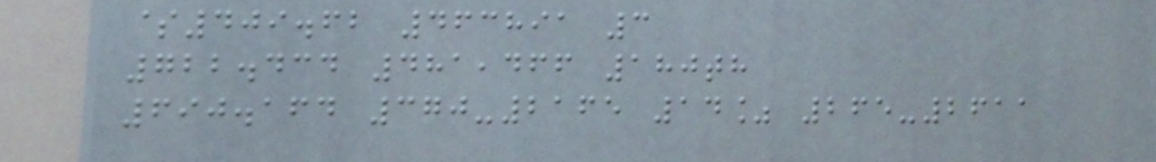$409.62 463891 3
722.434 481,466 180th
690.164 370-2165 14% 265-2611
